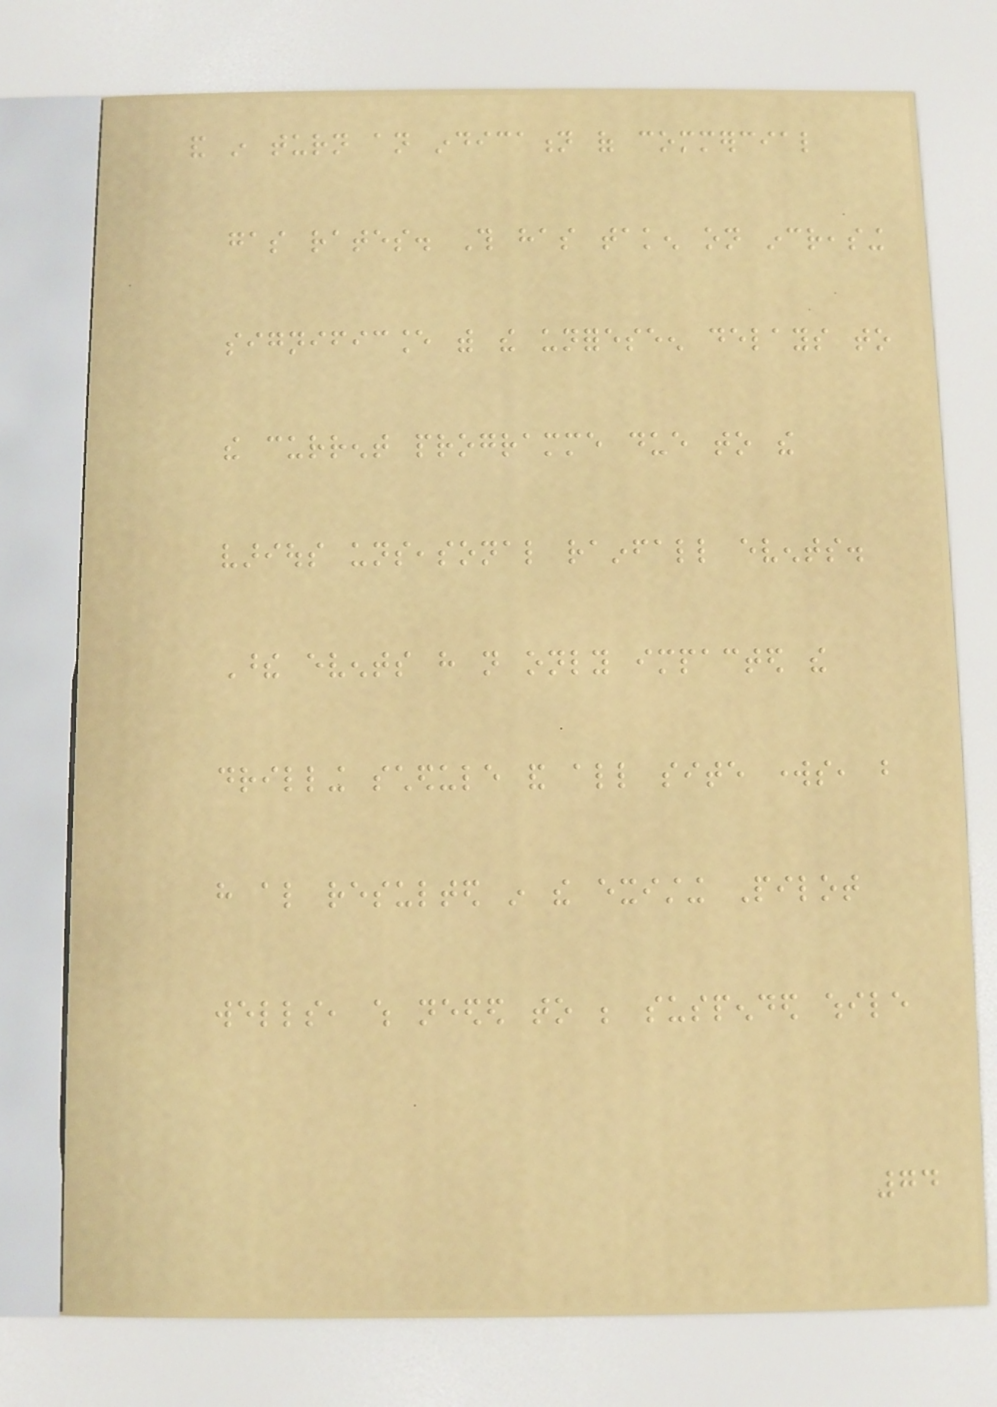and in turn an indication of commercial
gas rates. This has taken on increasing
significance with the unforeseen delays to
the current programme due to the
various unseasonal rainfall events.
These events have not only impacted the
drilling schedule and all site works, but
have also resulted in the existing Pilot
wells, which needed to be suspended while
74
